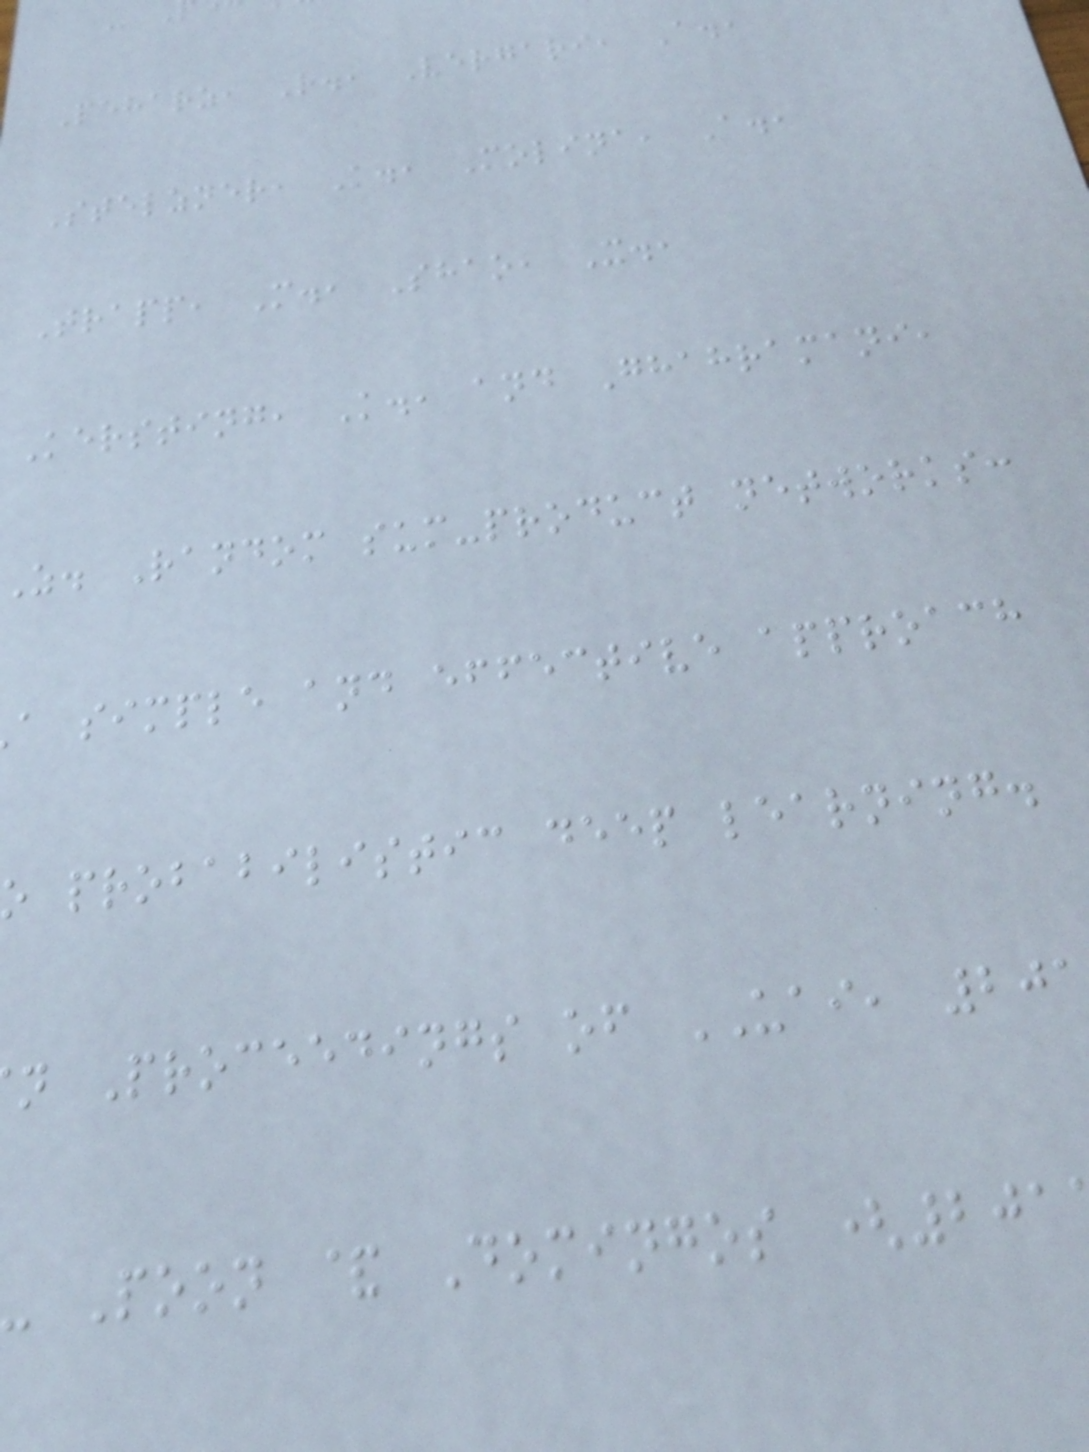Peharz, R., Vergari, A.,
Stelzner, K., Molina, A.,
Trapp, M., Shao, X.,
Kersting, K., and Ghahramani,
Z. Random sum-product networks:
a simple and effective approach
o probabilistic deep learning.
n Proceedings of UAI, 20
- Poon & Domingos (201
